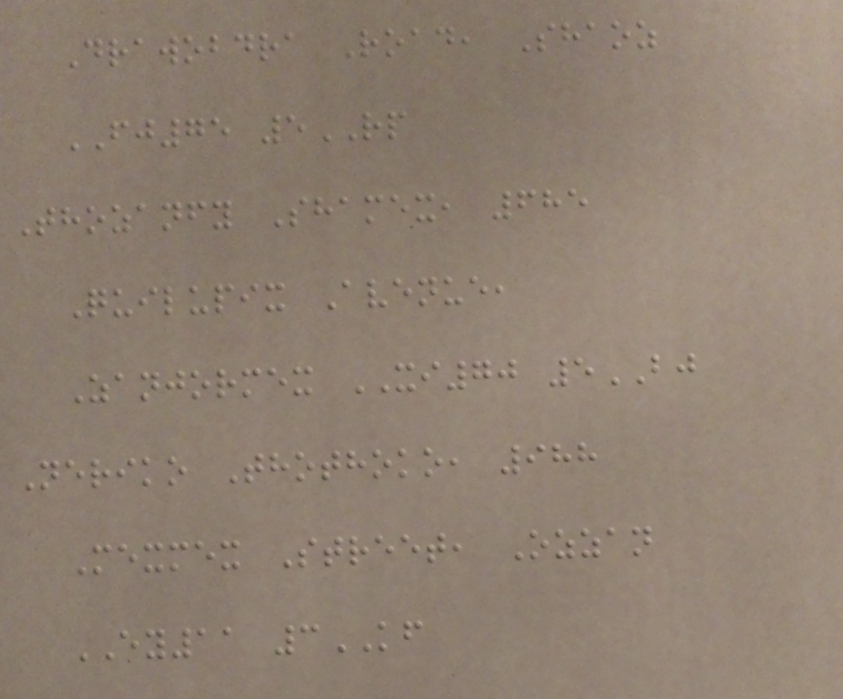Drawobdra Road, Shaoz
FJ75 5RP
Thozanfy Shamex, 685
Quilupix Avenue,
Zanjormex XI70 5BJ
Neriko Thothoko, 988
Mexmex Street, Ozzan
EY11 3KF
